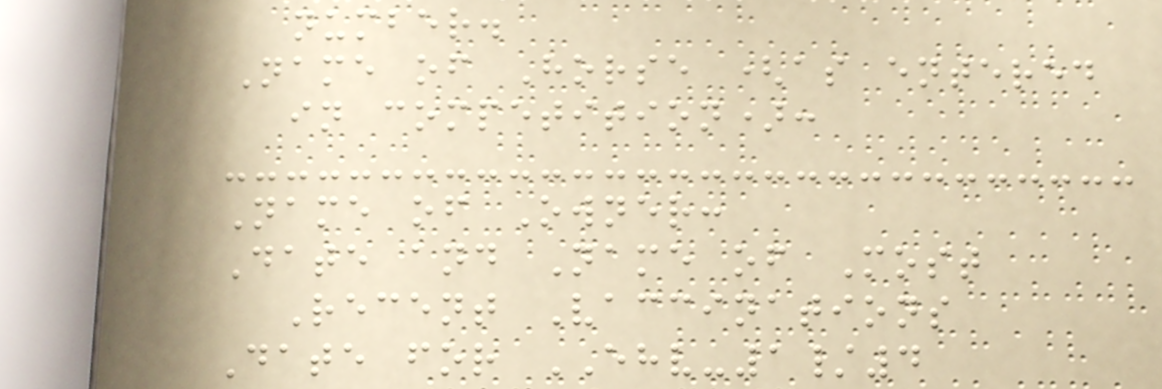number.
Name of Horse (as entered
in competition):
Name of Owner:
Date and Name of Most
Recent Vaccinations
Date for EHV-1/4
